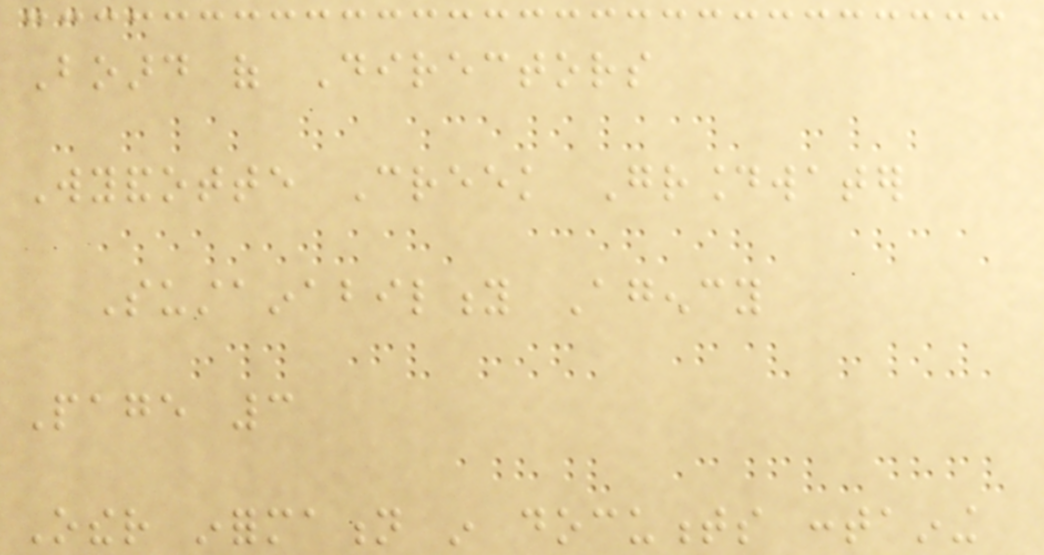Board of Directors
Wyandotte Creek Groundwater
Sustainability Agency
Page 3
Other information in documents containing
